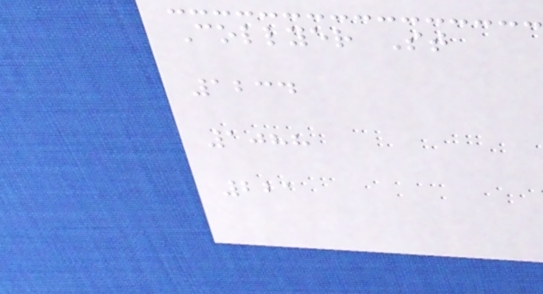Collyer St
1234
1088
221
